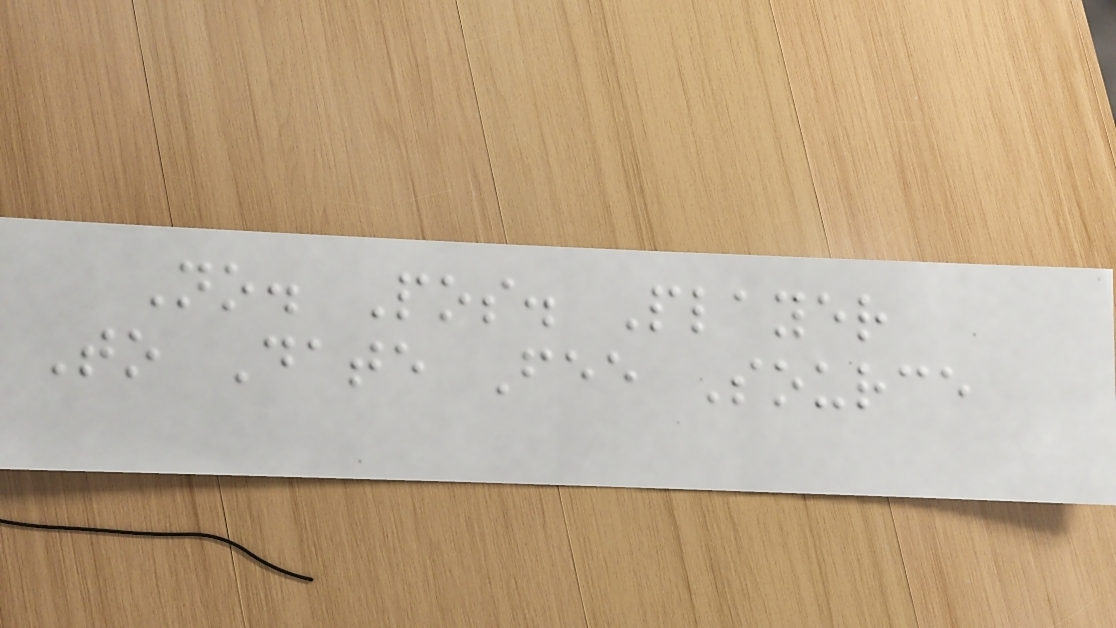No. Pos. Player
To Date Fee Source
